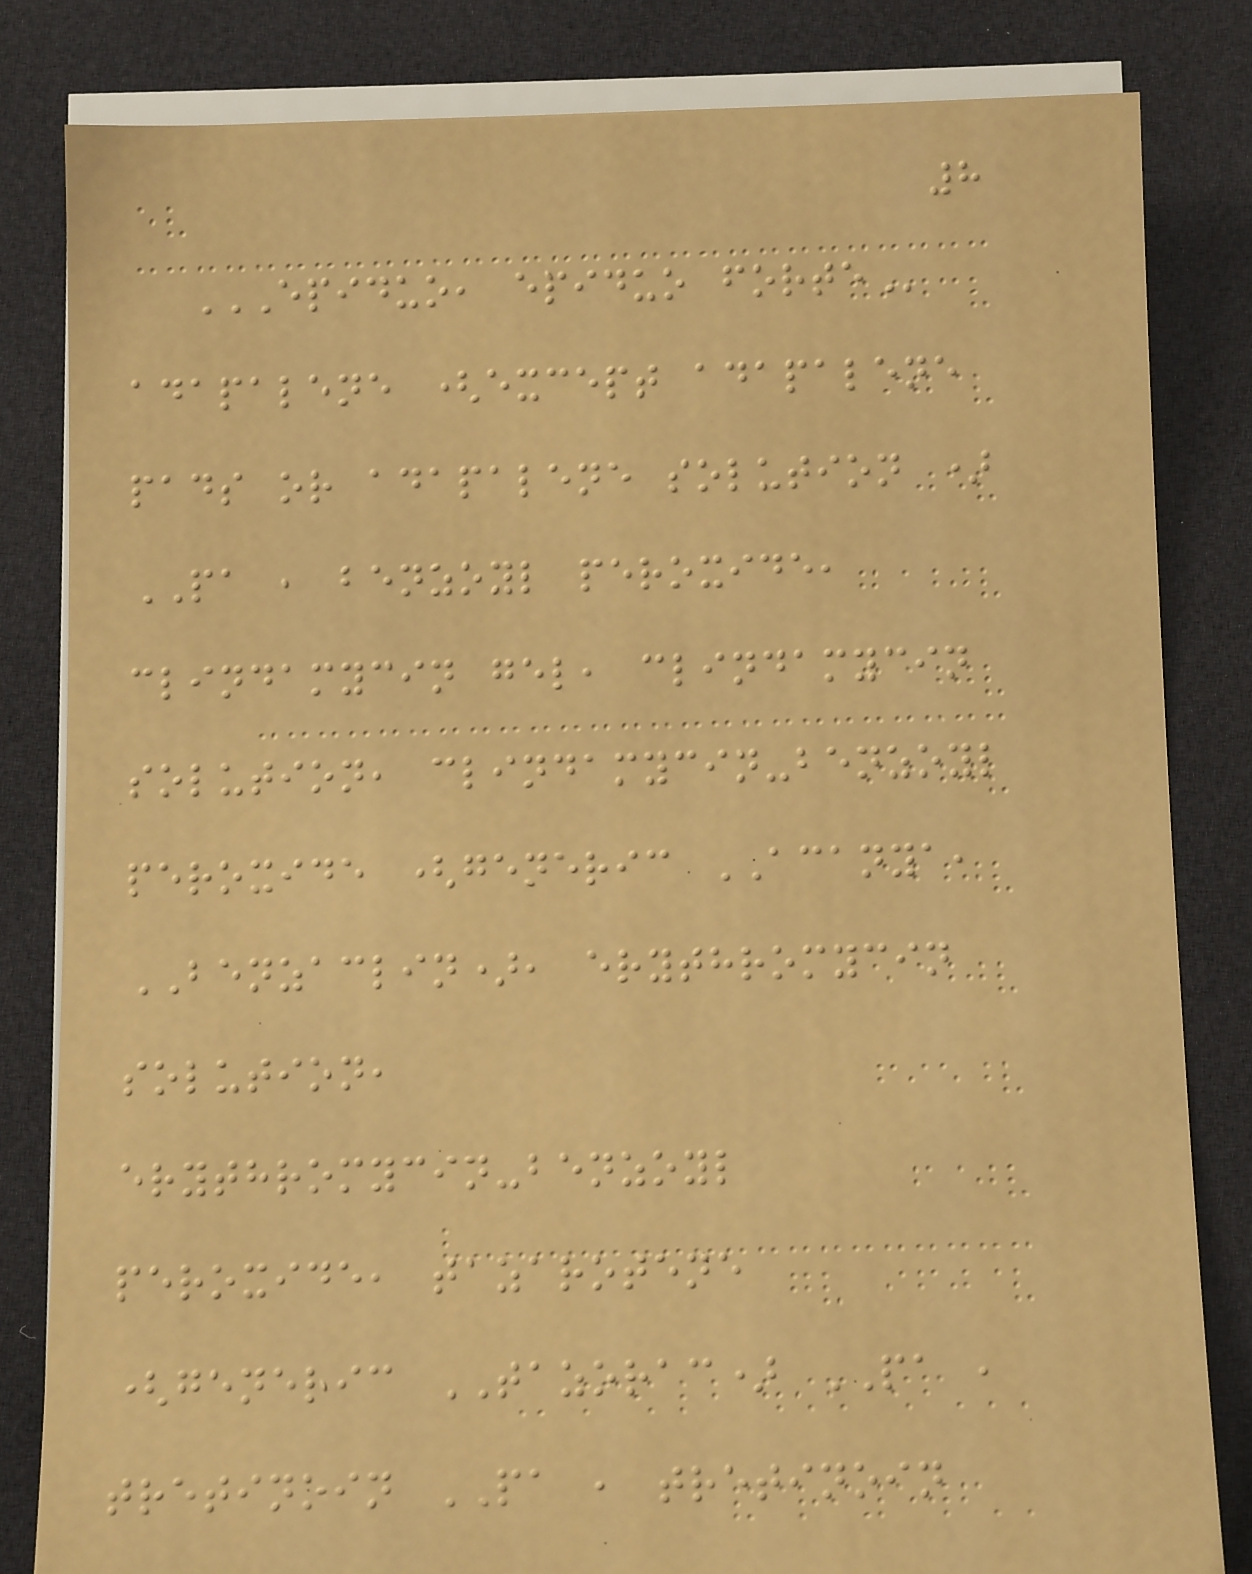8
EPIDUO, EPIDUO FORTE
adapalene (except adapalene
pads or adapalene solution )
PA , benzoyl peroxide,
clindamycin gel, clindamycin
solution, clindamycin-benzoyl
peroxide (generic ACANYA,
BENZACLIN), erythromycin
solution,
erythromycin-benzoyl
peroxide, tazarotene
(generic TAZORAC) PA ,
tretinoin PA , tretinoin
